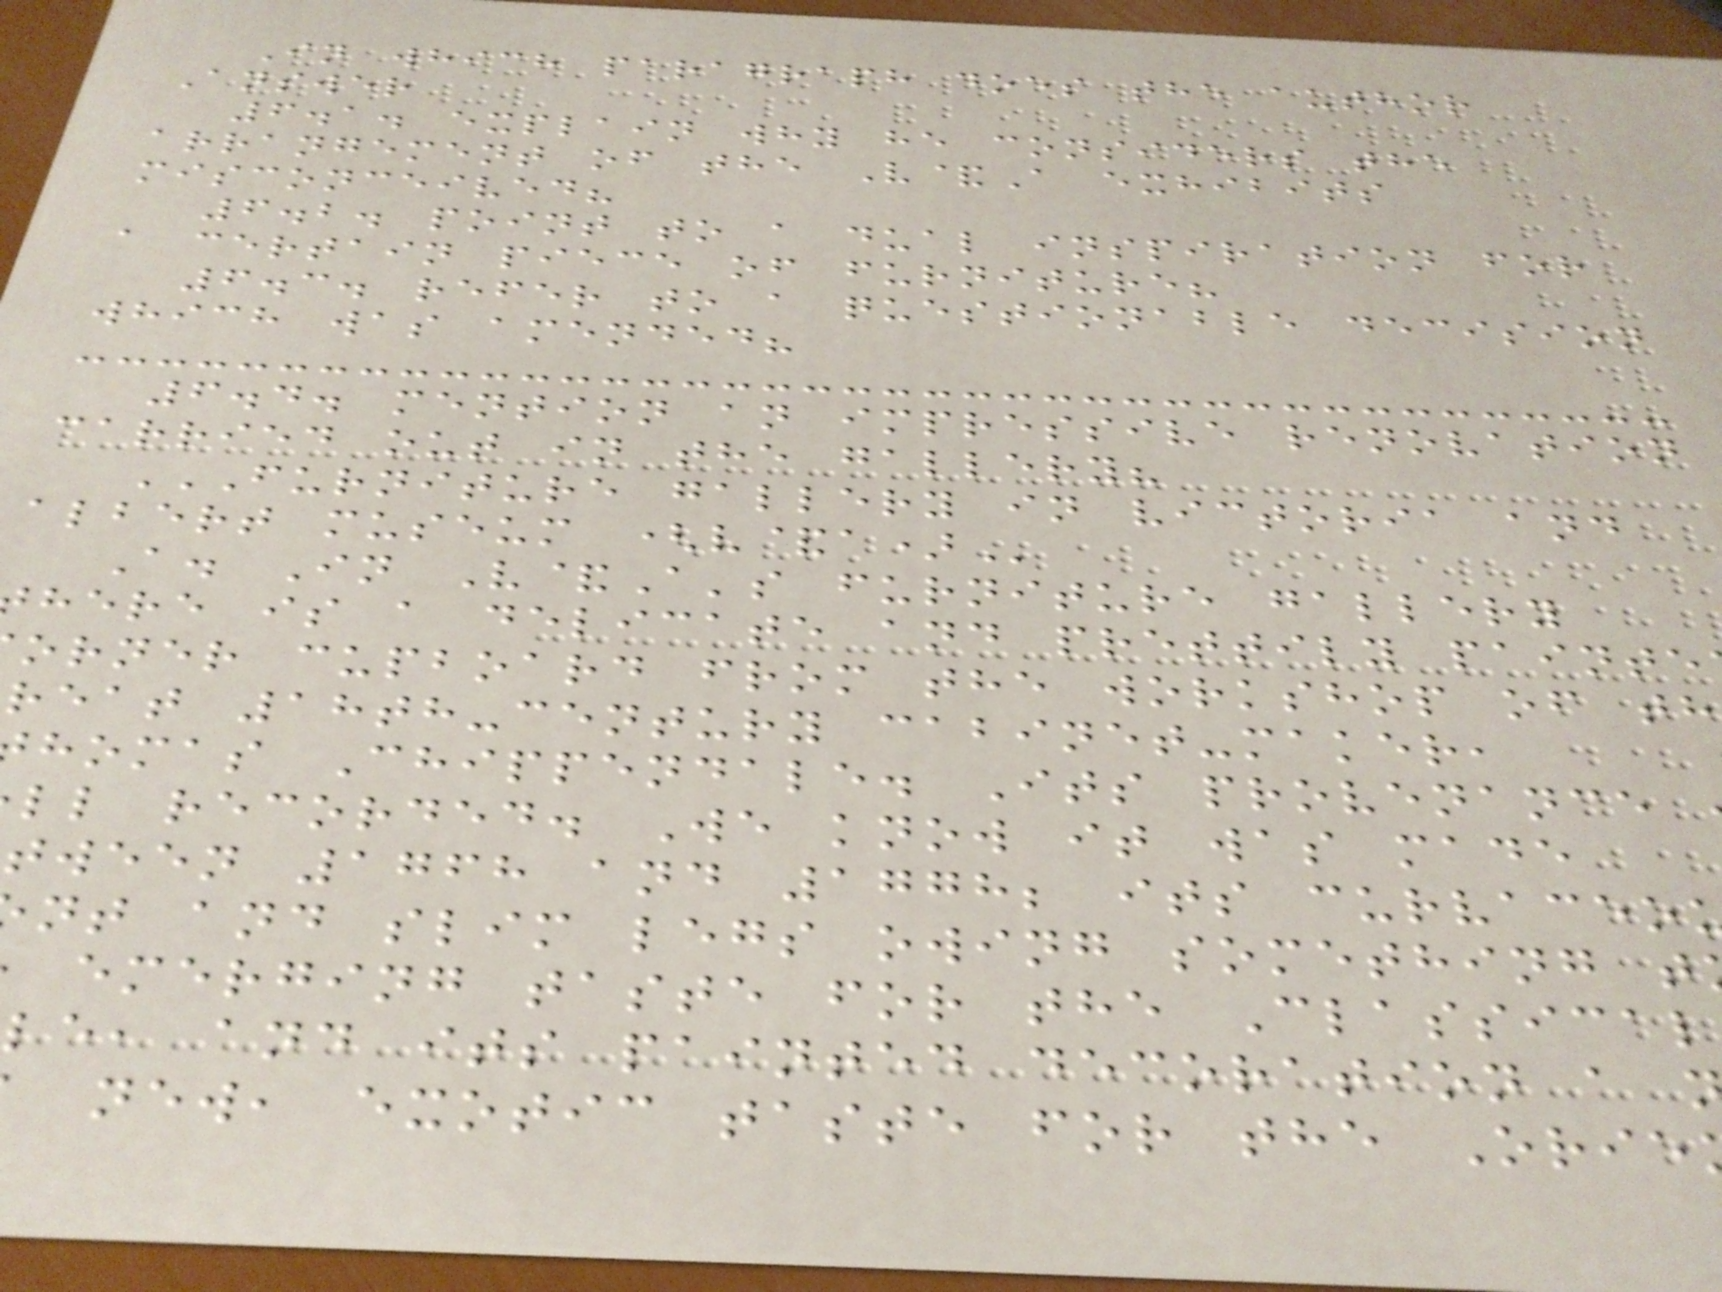In which paragraph does the author
Answer
6.1. explain why he considers the
arrangement of the V&A exhibits
misconceived?
6.2. point to a dual inspiration for
a certain piece of furniture?
6.3. refer to a questionable decision
which was amended?
6.4. mention an impressive renovation
carried out in the gallery?
FURNITURE GALLERY IN VICTORIA AND
albert museum
A. In V&A's furniture gallery
here is a delicate and prettily painte
orner cupboard from the workshop of th
reat 18th-century cabinet-maker,
homas Chippendale. Its provenance
ll recorded. We know it was made
tween 1768 and 1778; its curvaceo
nt and slim legs owing something t
emerging taste for the Classical
le, and its painted decoration a
new, exotic taste for the Orie
